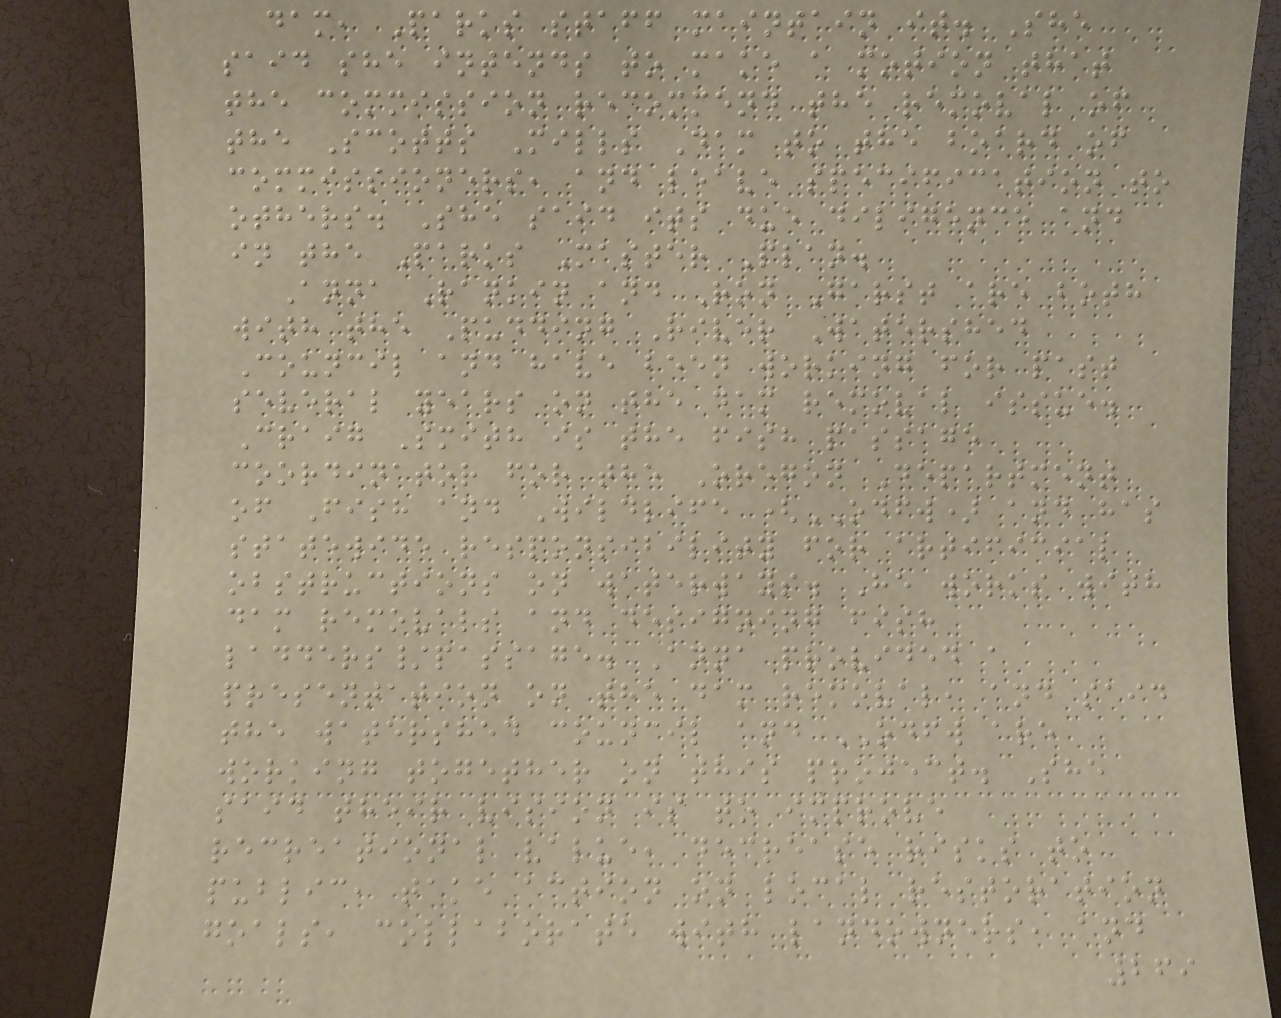dam, Parks staff maintain it. She
said she intends to make a motion that
the commission recommend the removal of
the Scotts Mills Dam to the board of
commissioners, and leave specification to
others. She said its due diligence and
in the Parks Master Plan.
Anna Rankin and Ron Garst are both
with the Pudding River Watershed
Council and have been working for past
several years on the dam removal issue.
Craig Smith is the fish passage
coordinator for the Oregon Department
of Fish and Wildlife (ODFW) and has
statewide responsibility for artificial
obstructions on waterways. He works with
dam removals and designing fish
ladders/passage. Anna provided a
presentation on the dam removal, and said
the watershed council and ODFW are
working together on this project. She
said their vision is to improve
recreational value, decrease risks to
public, take action on local restoration
goals, collaborate with landowners, and
269
